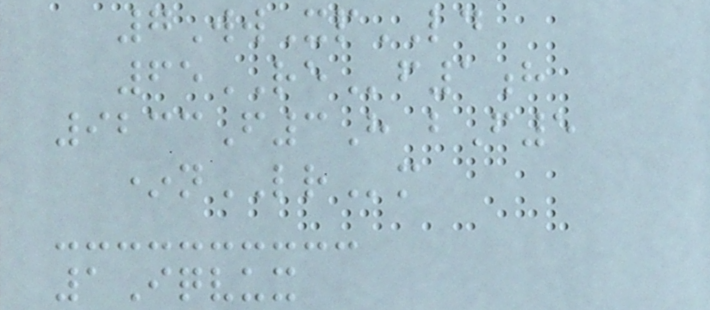7WwXpLD
65REf1h
9233F3H bF5
*nLRm
1Iqvux
